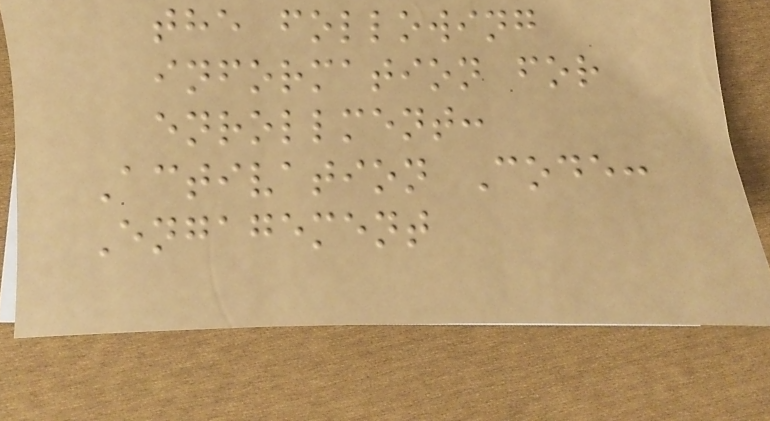the following
information for
enrollment:
Activation Code:
Engagement
